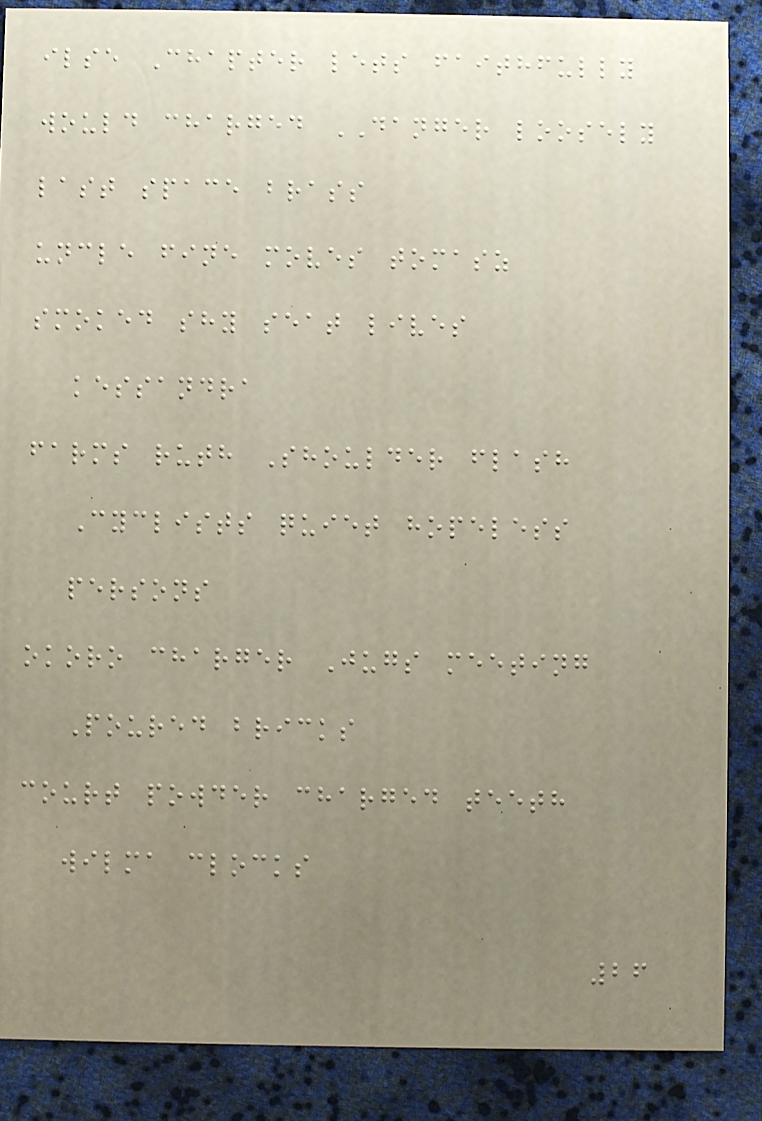ilse Chapter lets faithfully
would charged DANGER loosely
last space brass
uncle fine moves tomasz
smoked shy seat lives
kessandra
farms ruth Shoulder flash
Cyclists quiet hopeless
persons
okoro charger Jugs meeting
Poured bricks
court powder charged teeth
wilma clocks
26
